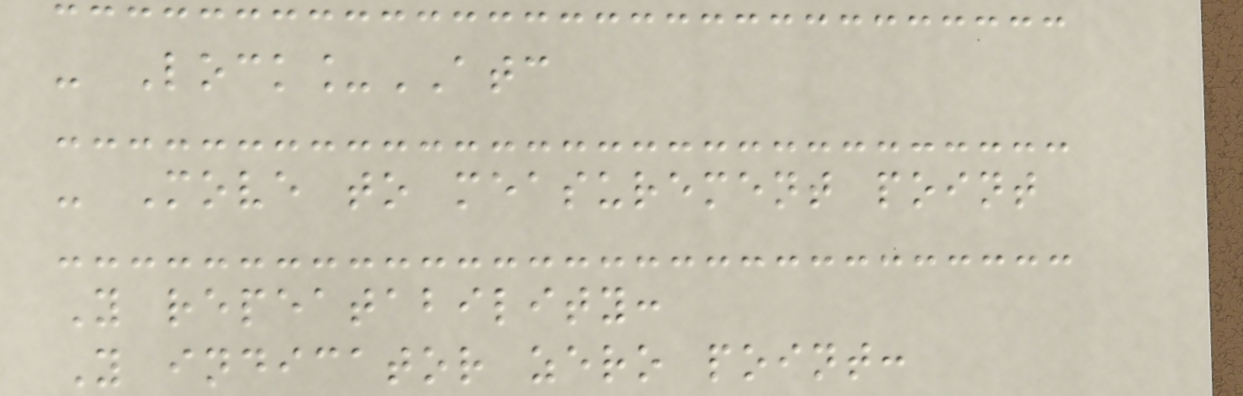- Lock_ATC
- Move to measurement point
Y repeatability:
Y indicator zero point:
